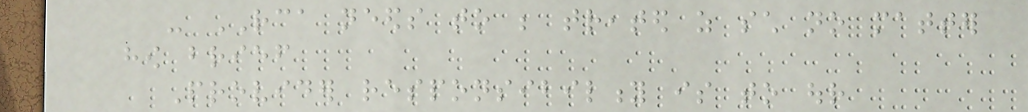- RCA needs to be treated as such no matter
how brief
Provider responsibility is to our
